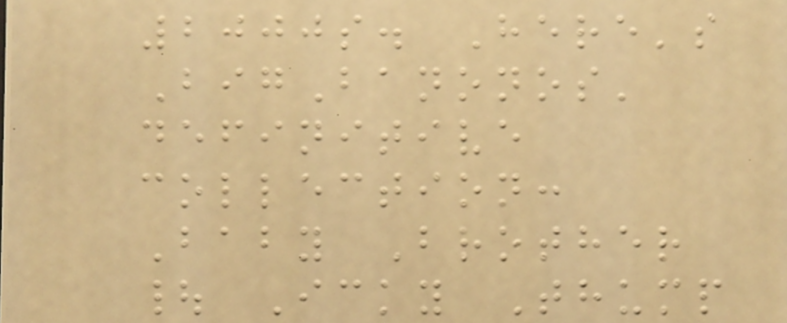2000s. Here's
BigBanonos'
definitive
collection:
Baby Brother
| Icky Thump
